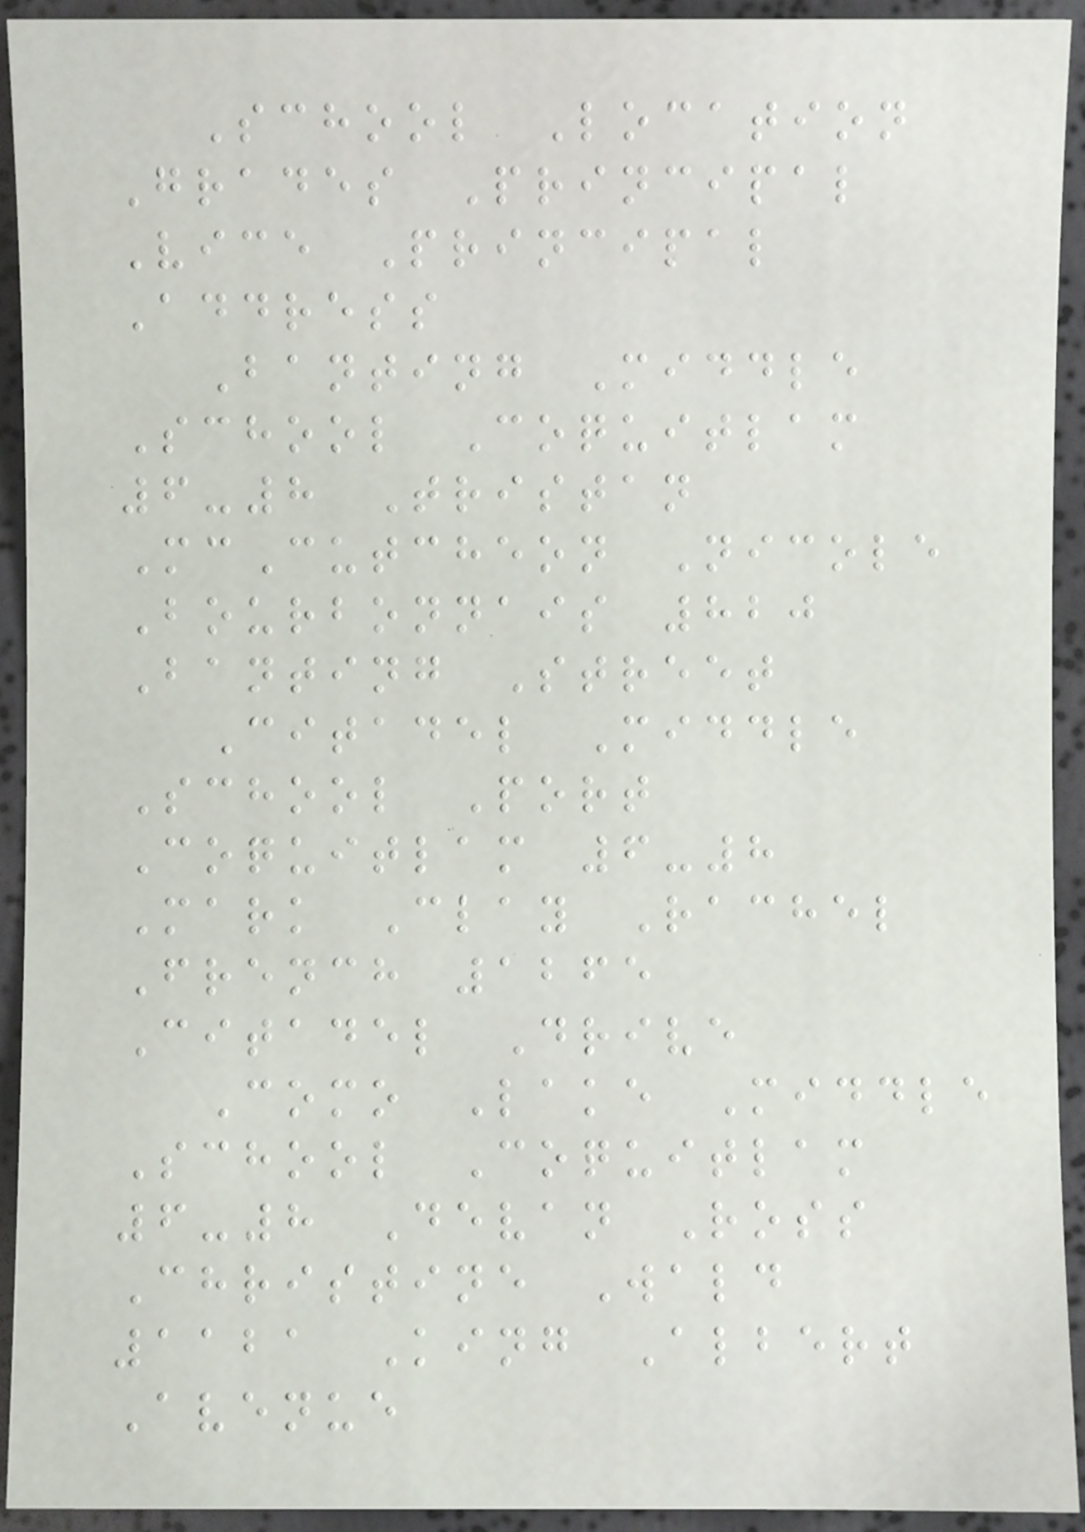School Location
Grades Principal
Vice Principal
Address
Banting Middle
School Coquitlam
6-8 Tristan
McCutcheon Nicole
Bourbonnais 820
Banting Street
Citadel Middle
School Port
Coquitlam 6-8
Mark Clay Rachel
French 1265
Citadel Drive
Como Lake Middle
School Coquitlam
6-8 Devan Ross
Christine Wald
1121 King Albert
Avenue
